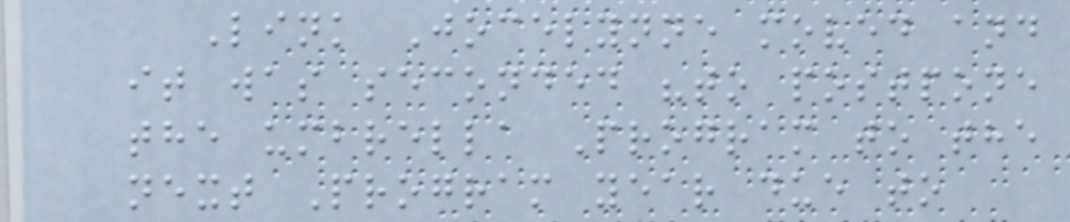Link Jocelynne moved and
it was seconded "to postpone
the umbrella Program to the
next Program year due to
